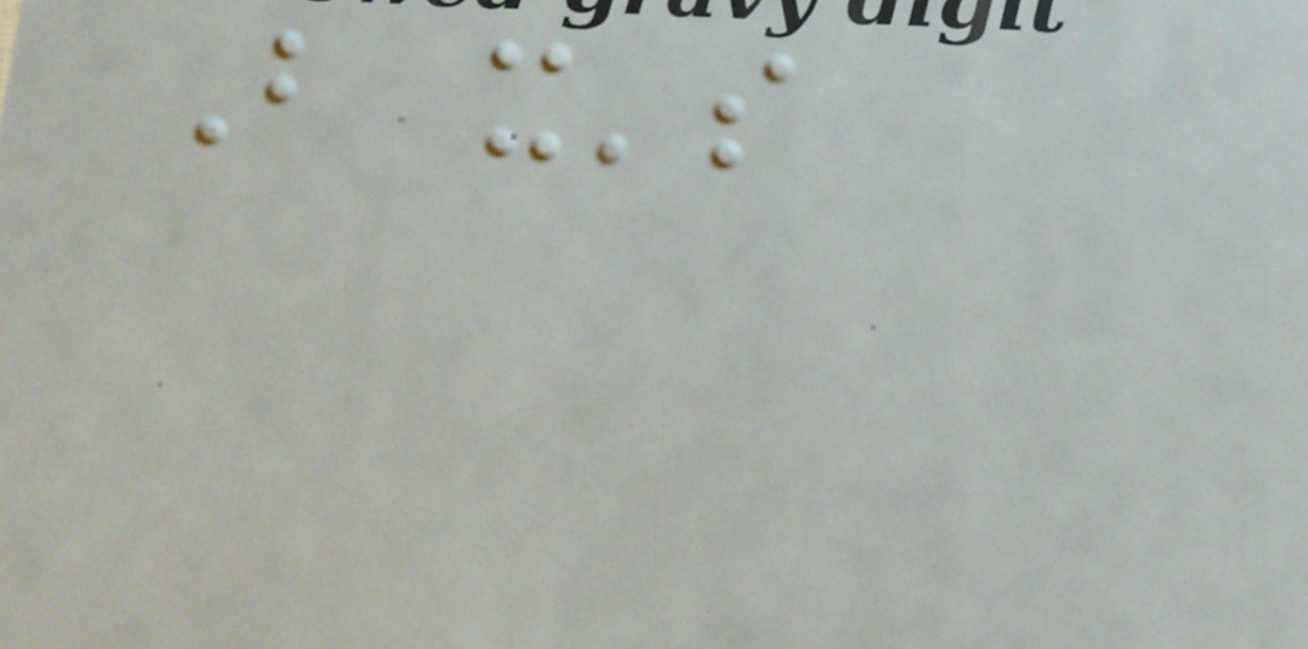But it's
